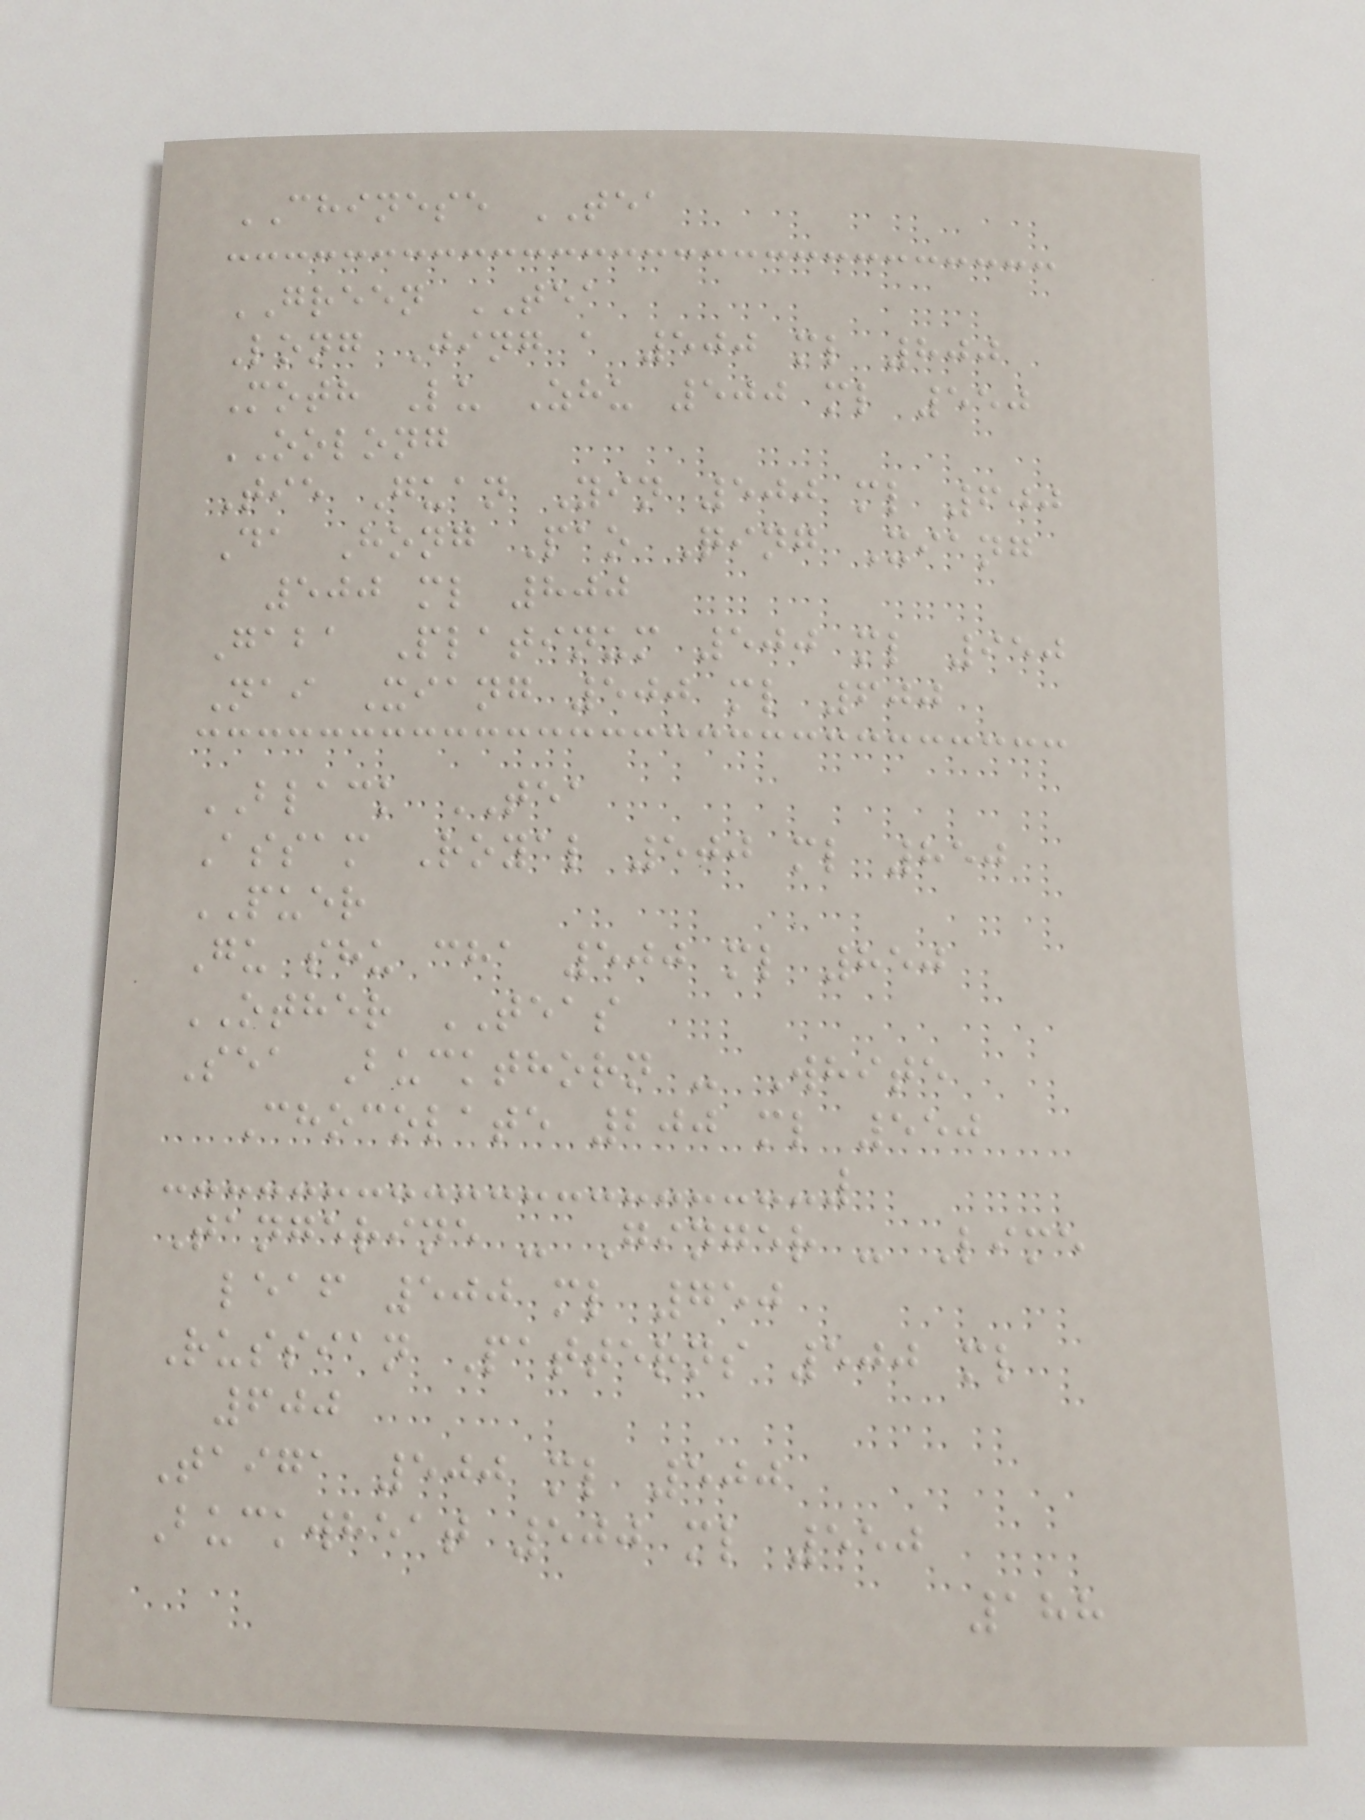CHINESE TEA
GREEN TEA
Long Jing a 500 ml 800
Moth Lu Zhu 500 ml 550
OOLONG
Tie Guan Yin 500 ml 600
Da Hong Pao Qing Xiang
500 ml 800
Gaba Platinum 500 ml 950
Nai Xiang 500 ml 600
BLACK TEA
Assam Royal 500 ml 850
PUER
Gu shu cha 500 ml 850
OTHER TEAS
Sea Buckthorn - White
Chocolate 200 ml 550
Tangerine - Ginger - Lime
leaf 500 ml 750
Russian Patterns 500 ml
600
Taiga 500 ml 500
Buckwheat 500 ml 550
188
